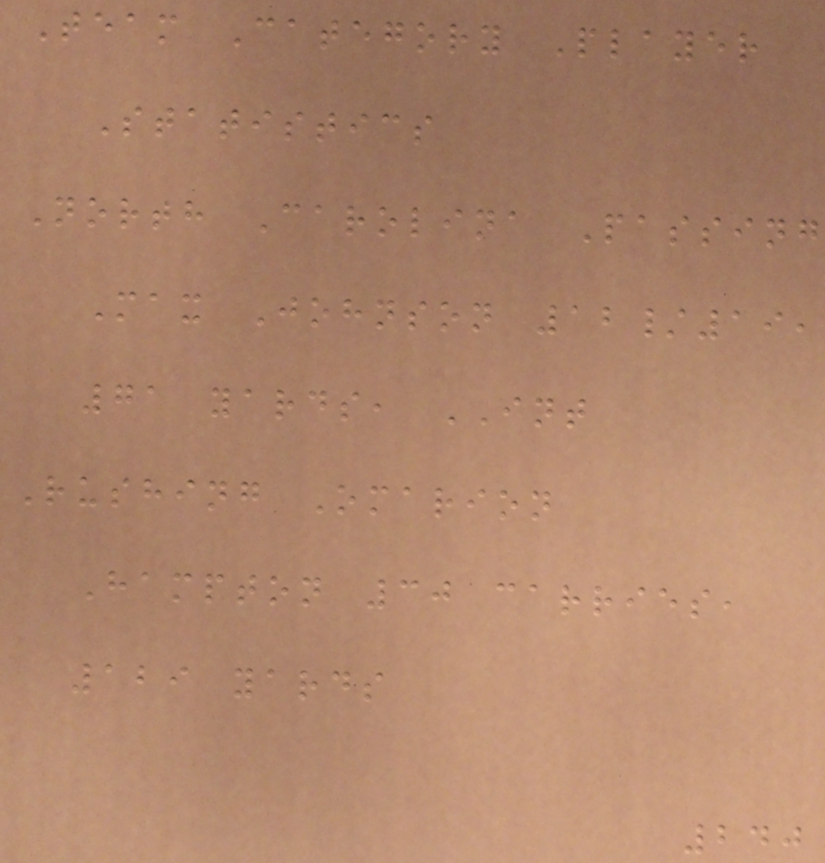Team Category Player
Statistics
North Carolina Passing
Max Johnson 12/19,
71 yards, INT
Rushing Omarion
Hampton 30 carries,
129 yards
240
